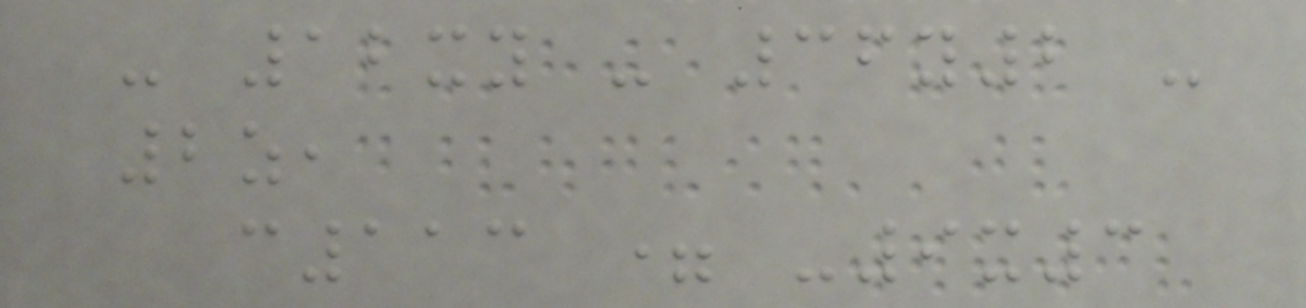- 12xy - 36y2 -
2z,
c113 = -9x3
